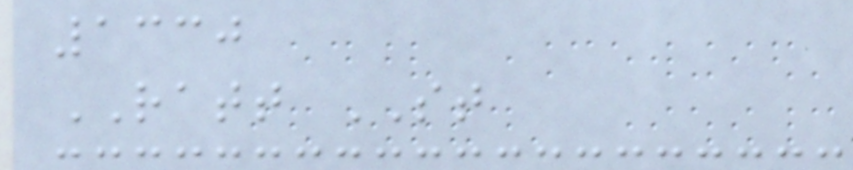1330
RATT ST
